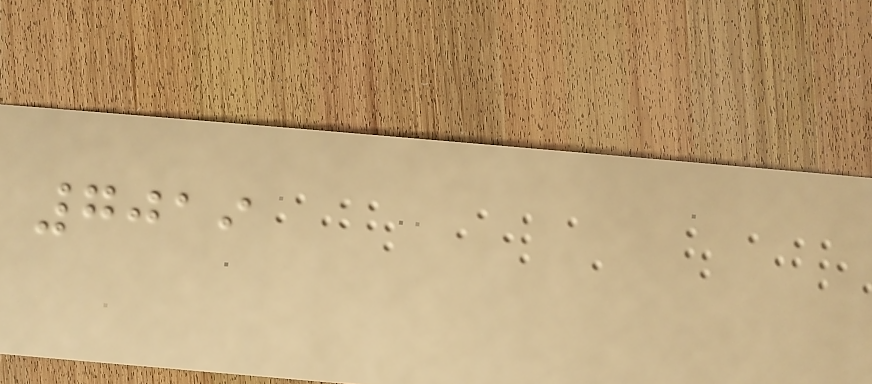7019
